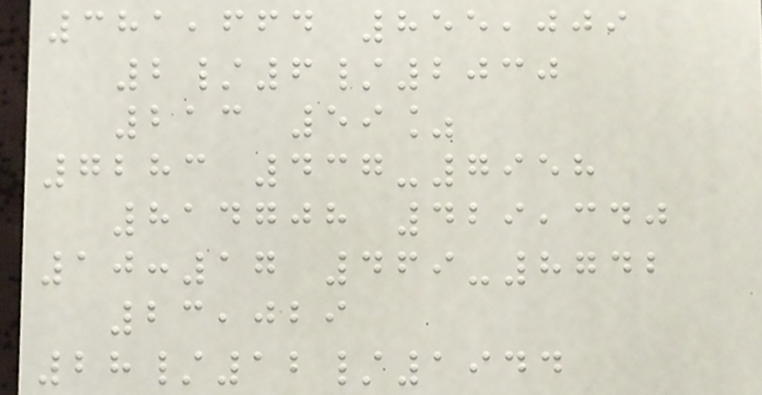381,664 855,009
2/6/2030
213 59%
7283 437-7958
814708 429,340
10:17 469-8742
23,029
28/12/1944
